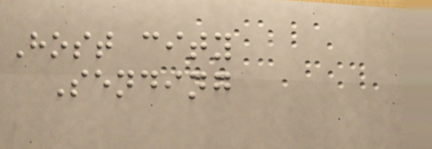Host city
Sending
